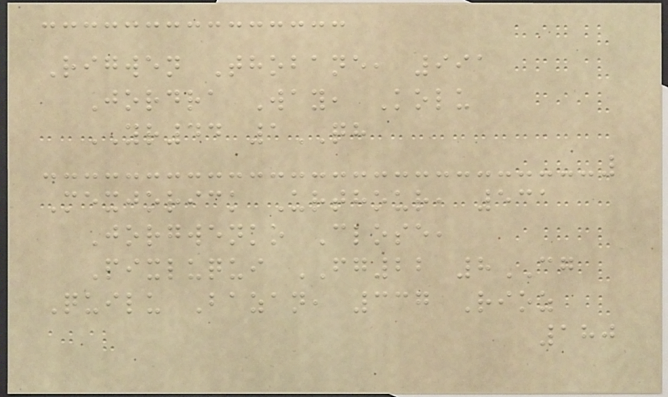Rigwen Thobane, 991
Jordra Way, Kolu
YR44 1QH
Mexjorick Urthour, 531
Jorgwenko Close,
Pixluqui FG22 8CG
Quilu Bazan, 337 Rioz
180
